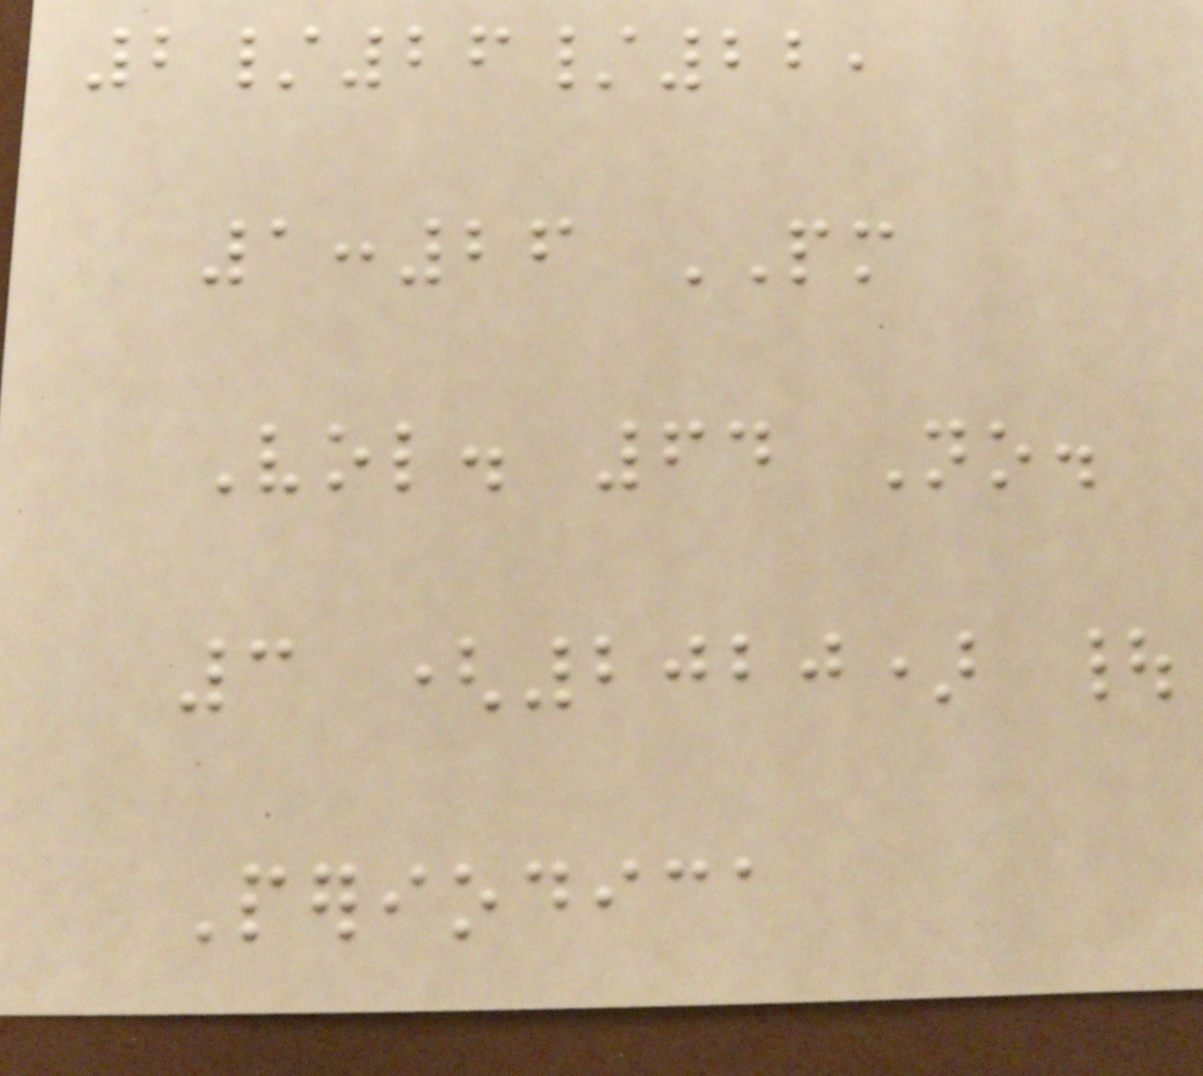2/26/22,
1:26 PM
Vol. 64 No.
3 (2020) |
Periodica
